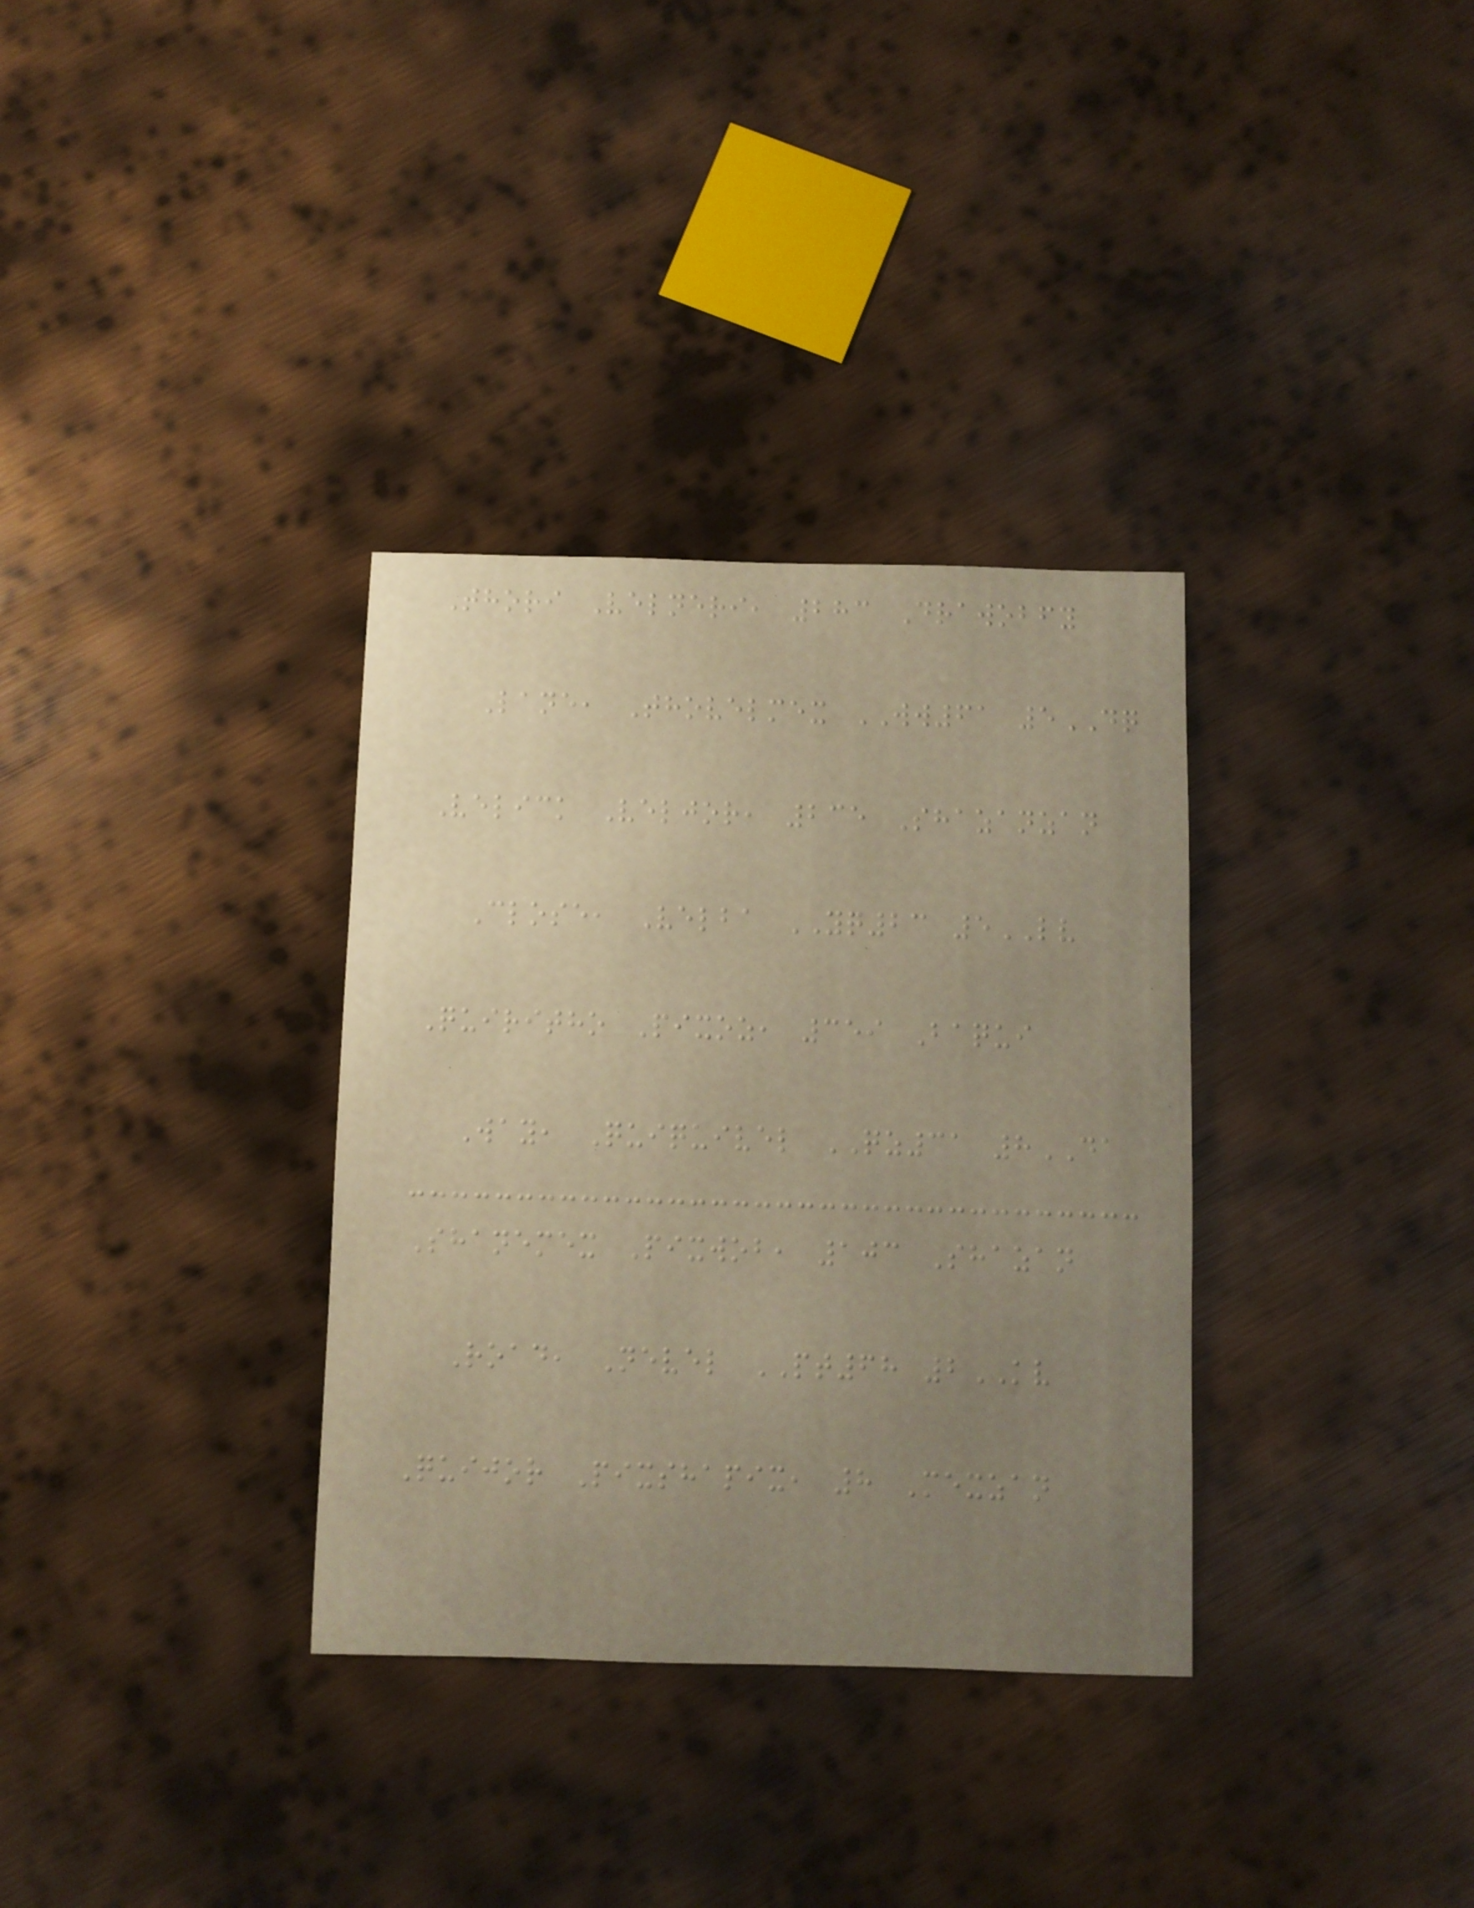Thori Velneri, 283 Drawobfy
Lane, Thovelmex WW61 5DQ
Velick Veljor, 235 Shazanzan
Close, Velba YQ23 5LV
Quiritho Pixoz, 359 Baqui
Way, Quiquivel QZ31 8DA
Shanemex Pixwob, 103 Shazan
Road, Nevel PT68 2KV
Quijor Pixshapix, 8 Mexzan
